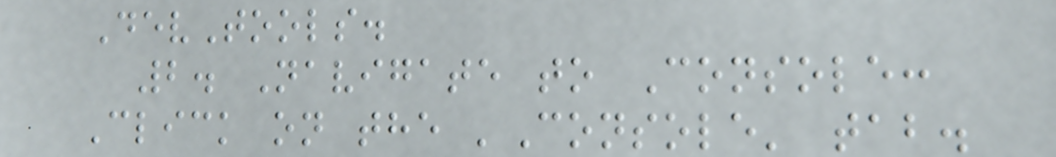DevTools.
2. Navigate to Console:
Click on the 'Console' tab.
